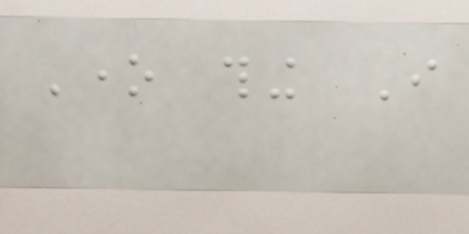One thing I
